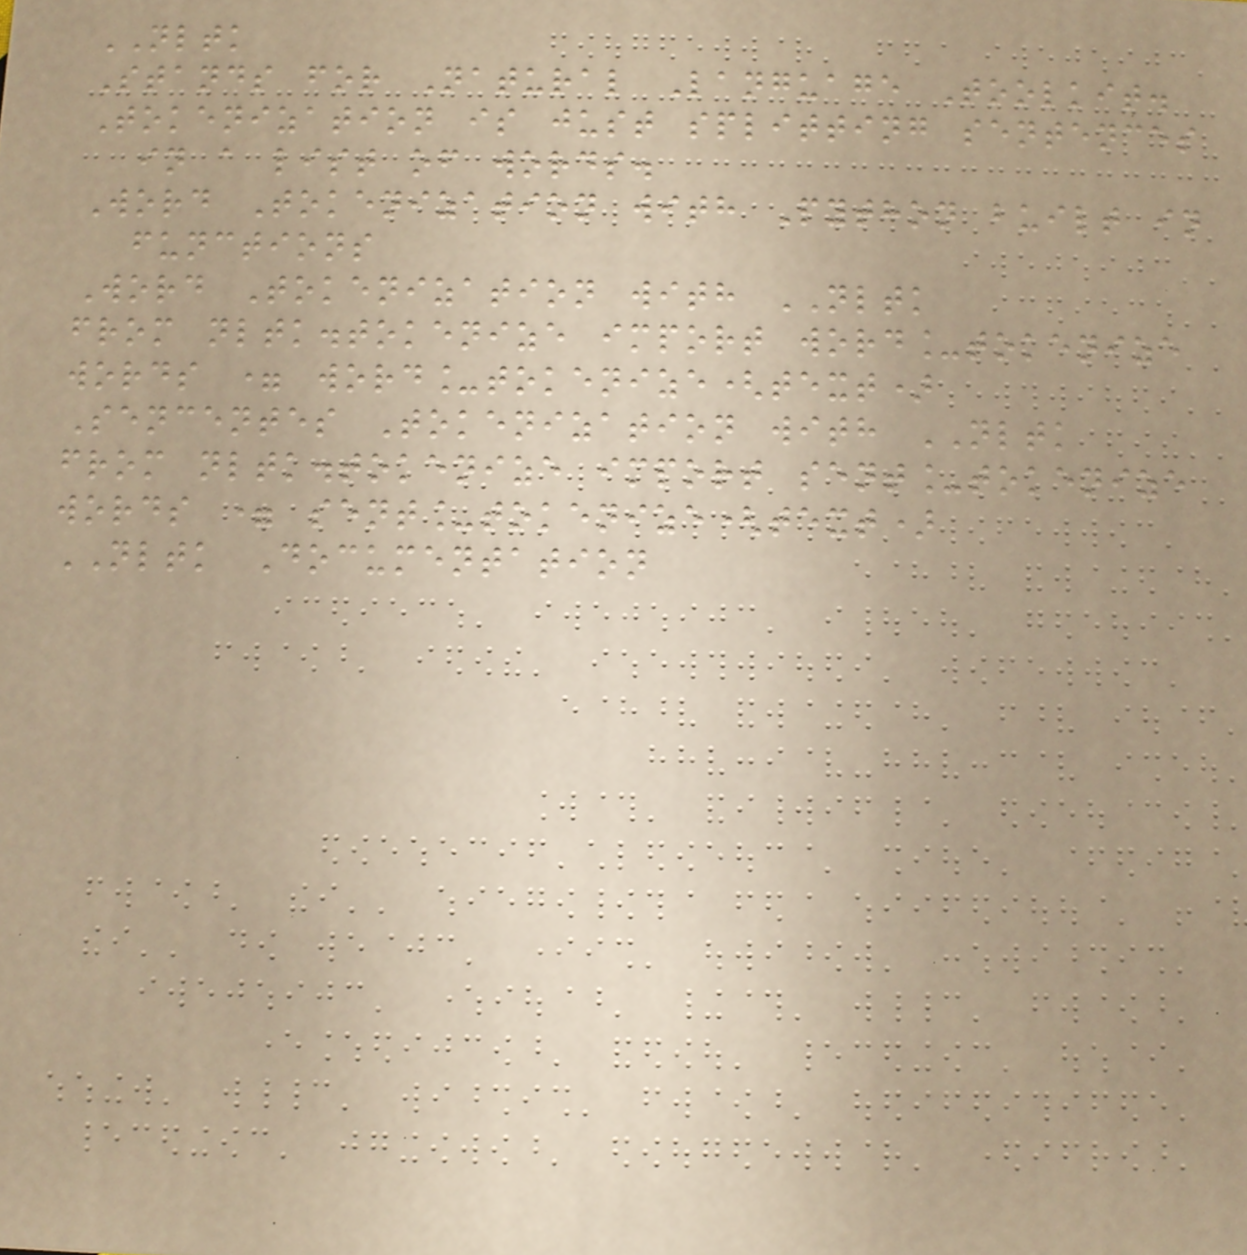NLTK
Stands for Natural Language Toolkit.
Tokenization is just splitting sentences
in a list of words.
Word Tokenization with Python built in
functions
Word Tokenization with NLTK
from nltk.tokenize import word_tokenize
words = word_tokenize(text)
Sencentes Tokenization with NLTK
from nltk.tokenize import sent_tokenize
words = sent_tokenize(text)
NLTK Documentation
